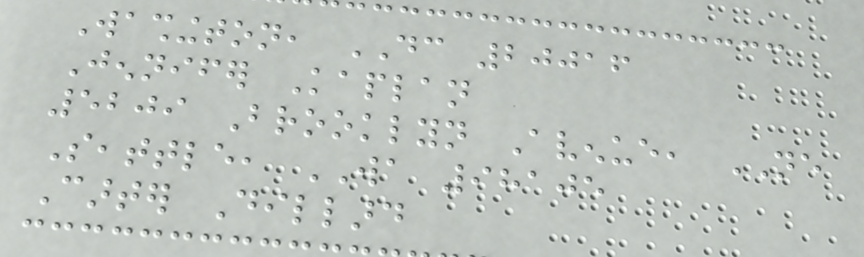Washington, DC 20016
Jennifer Kaplan
5209 Brooklyn Avenue, NE
Seattle, WA 98105
Carter Dillard
